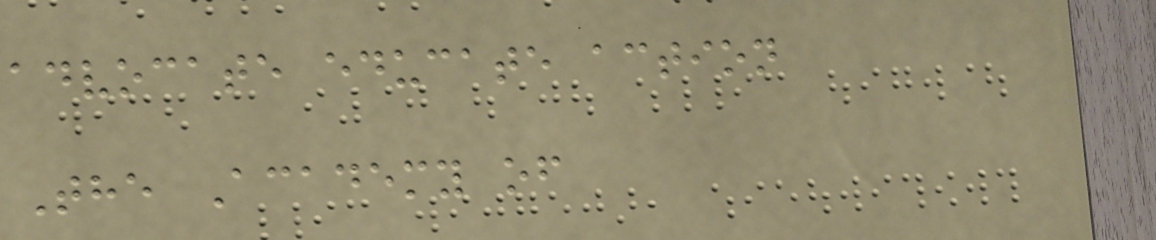advocate educate action
The Academy of
